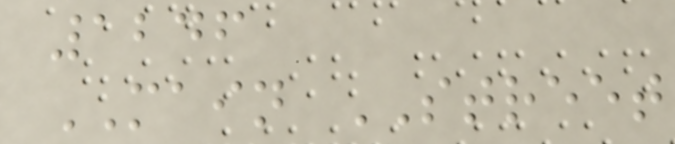1246
MAIN STREET
